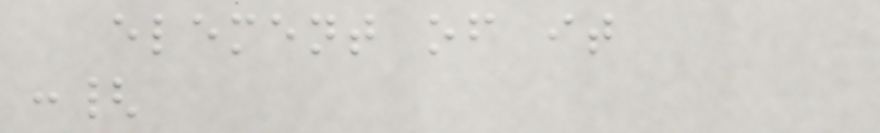element of it
:{
